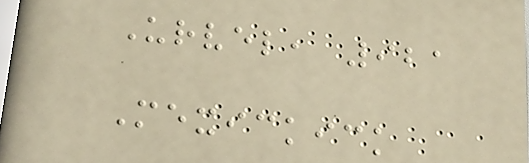Urvel, 921
Mexickick
